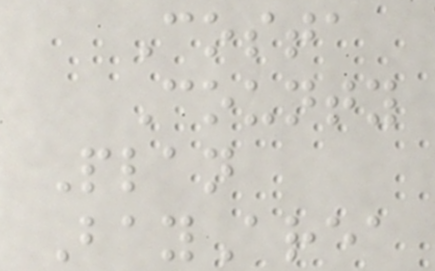Costa
County
Plan
BayArea
